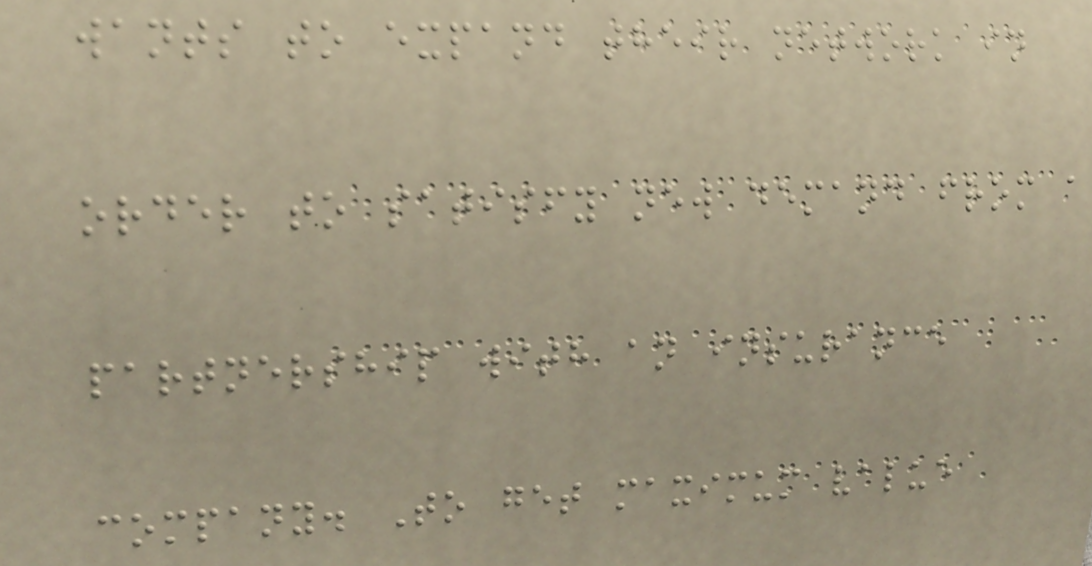wants to expand their network in
order to satisfy new demand from a
partnership with an insurance
company. To get maximum value
